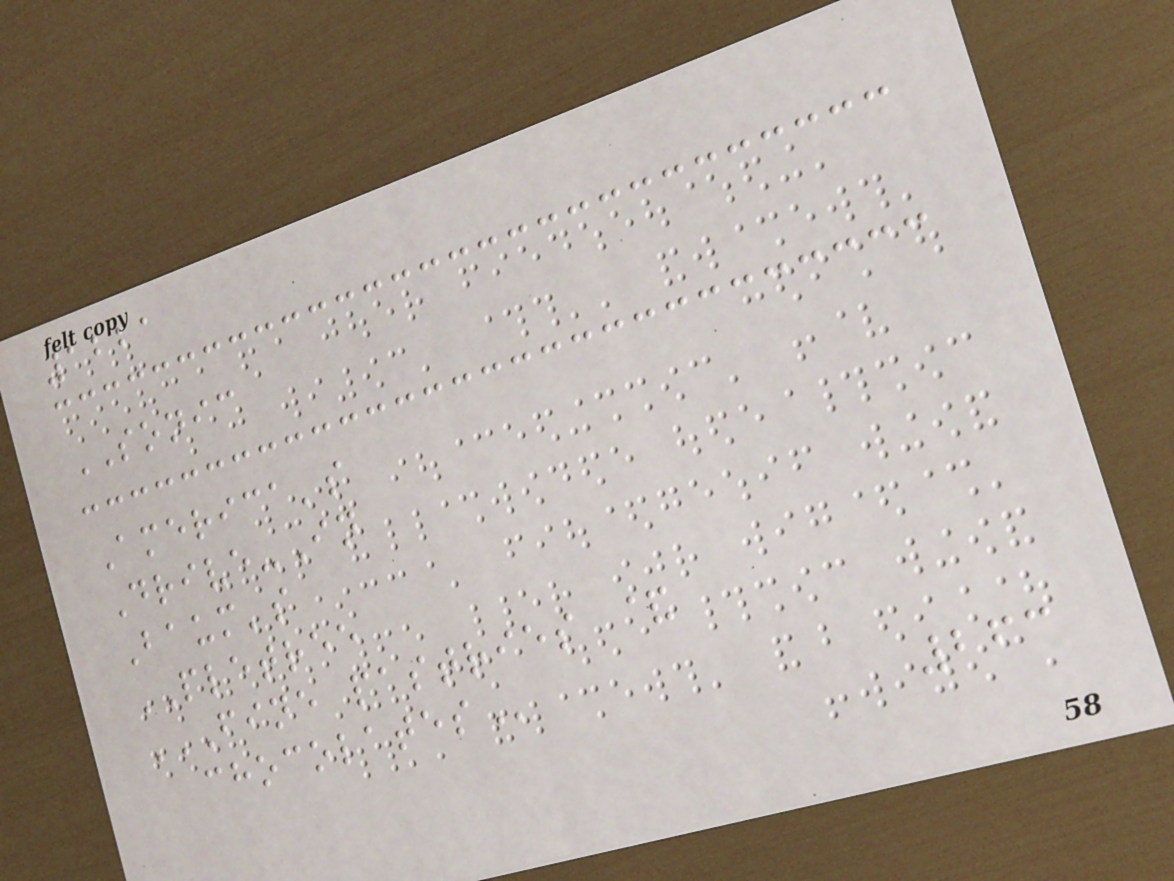1221
SONIC
America's
Drive-In
Baum's
PLETREE
FINE PASTRIES &
CHOCOLATES
263
